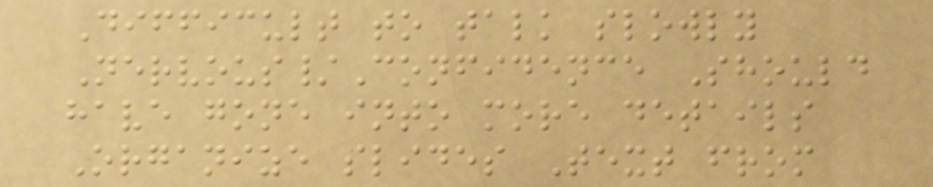Difficult to talk slowly
Nervous/Confidence Should
have gone into more details
Organize slides Text from
